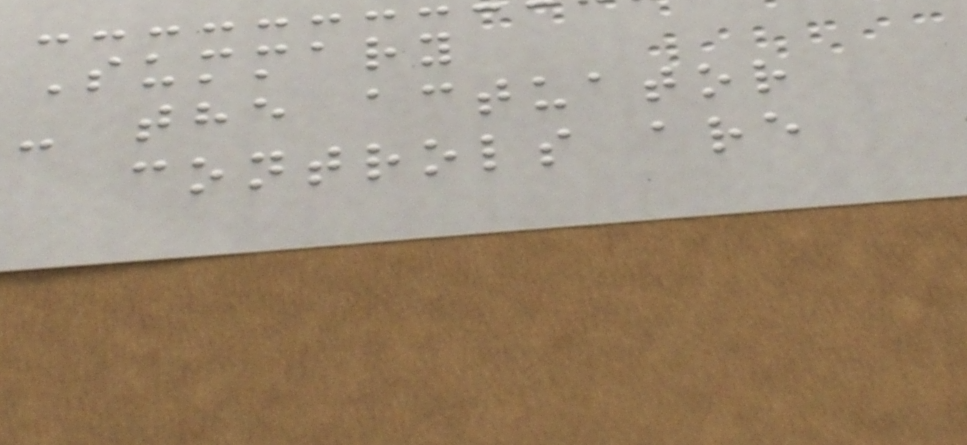Summary
- the actuator
controls are
